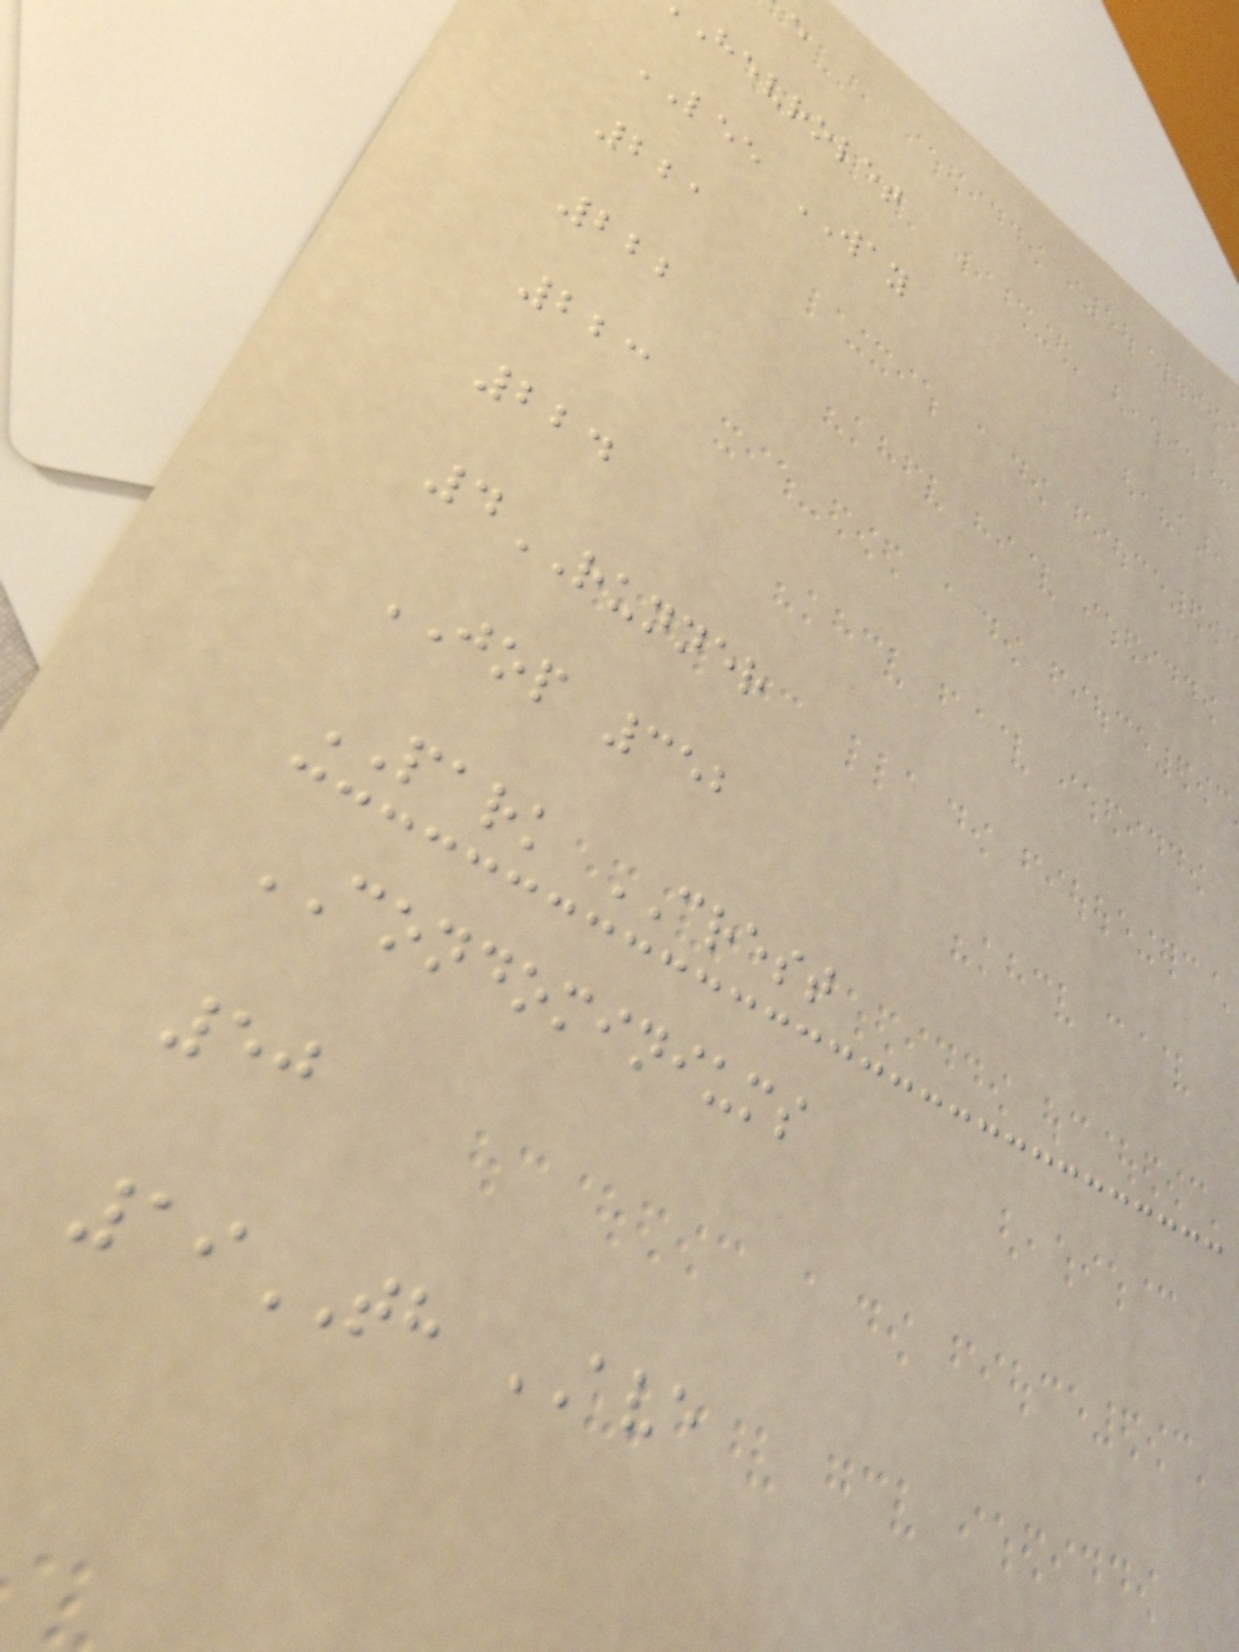hevrolet
LEE WAY
221
222
223
224
4RUNNER
JOP 352
PARK CREST
CONDOMINIUMS
50
19TH AVE
